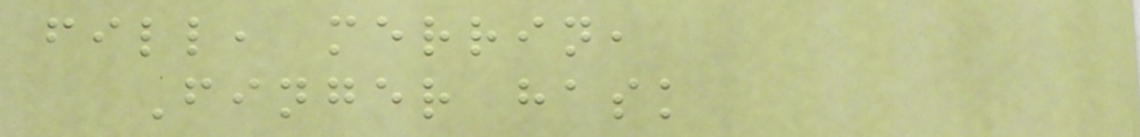fill, merrin,
Finger hask
